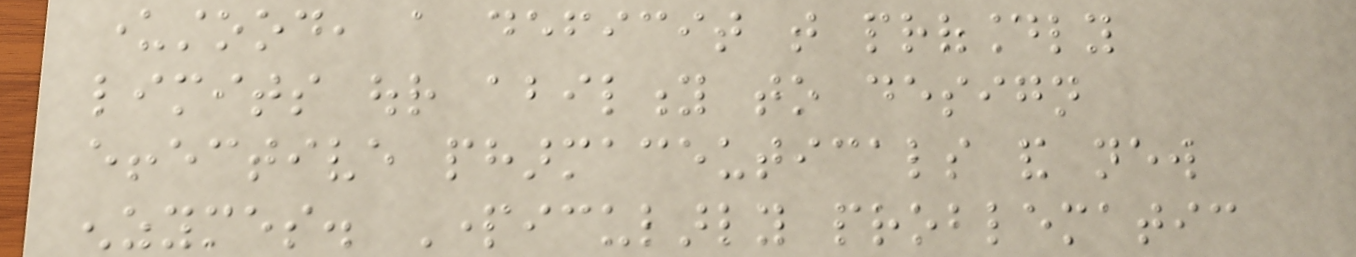understood, a deficit that profoundly
limits our ability to design
effective pharmaceuticals and new
enzymes. Particularly problematic
